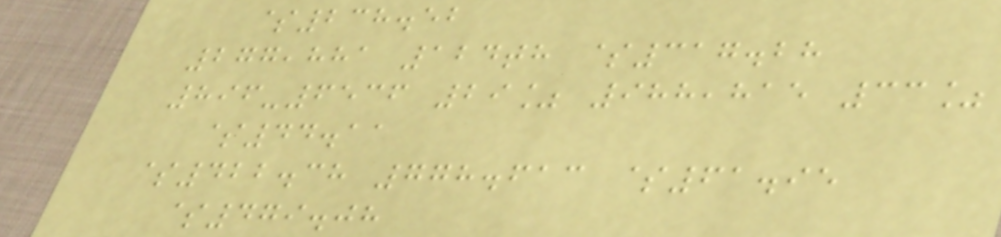$238.52
277,881 124th $317.28
896-6536 29% 988,815 33%
$44.11
$422.38 778.613 $61.95
$479.08
